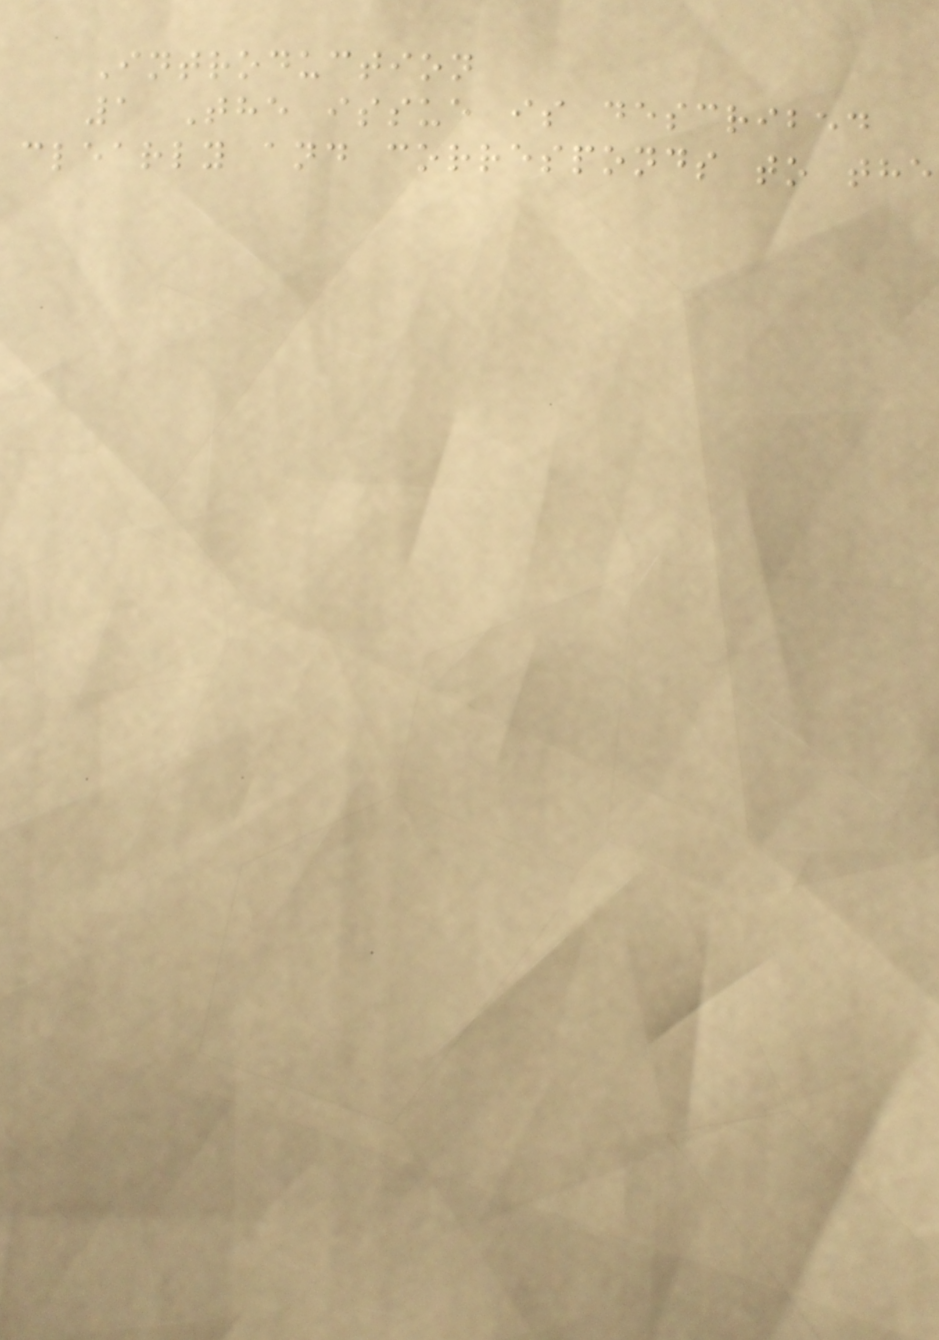Introduction
1 The issue is described
clearly and corresponds to the
